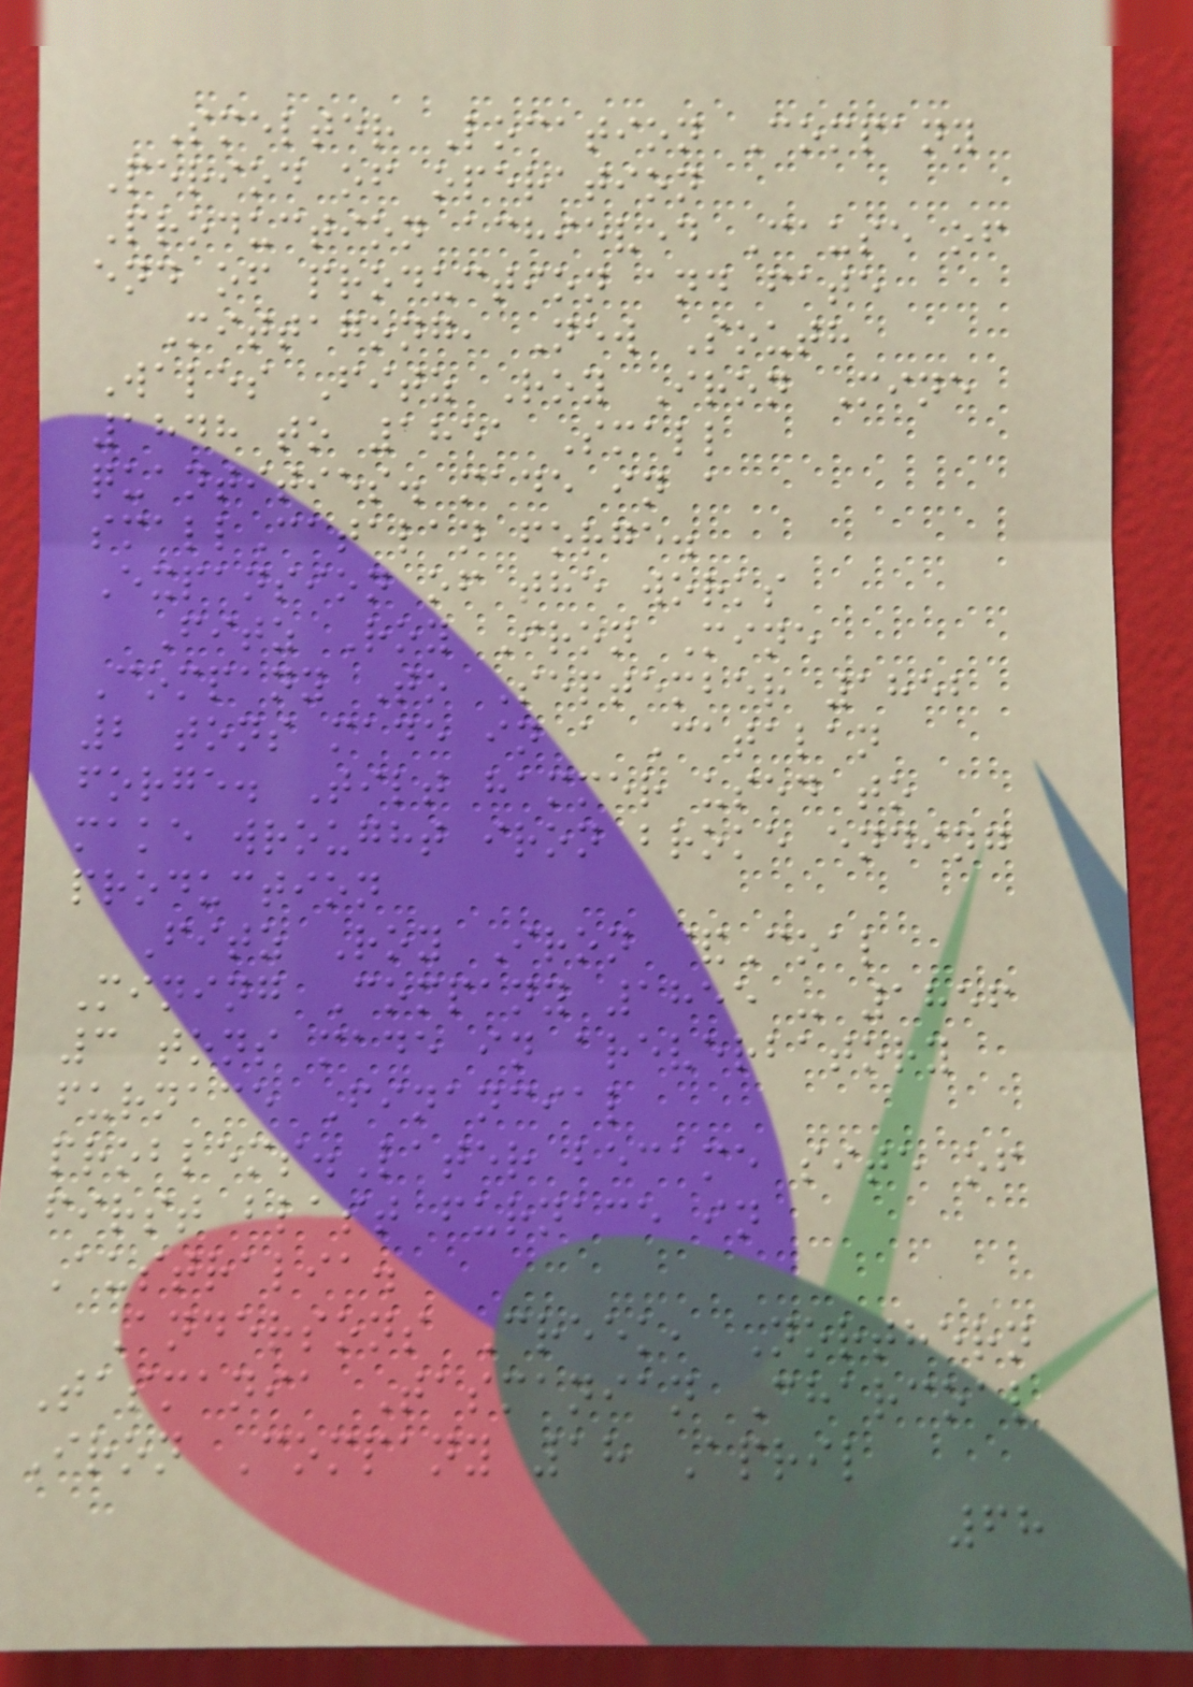Smelter Location Company
Period of operation
Production achieved Cause of
end of production and fate
Mittagong, New South
Wales Fitz Roy Iron Mine
1848 to 1851 Small
quantities. made in a
smallCatalan forge.
Expansion of the works
Fitz Roy Iron Mine
Company To September 1852
2 tons made in a Catalan
forge. Tilt hammer used to
make wrought iron broke ending
production
Fitz Roy Iron &Coal
Mining Company 1855 - 1856
3 tons made in areverbatory
furnace Financial
problems.Later became site of
first blast furnace in
Australia.
Andersons Creek, Northern
Tasmania Tasmanian Charcoal
Iron Company 18 April
68
